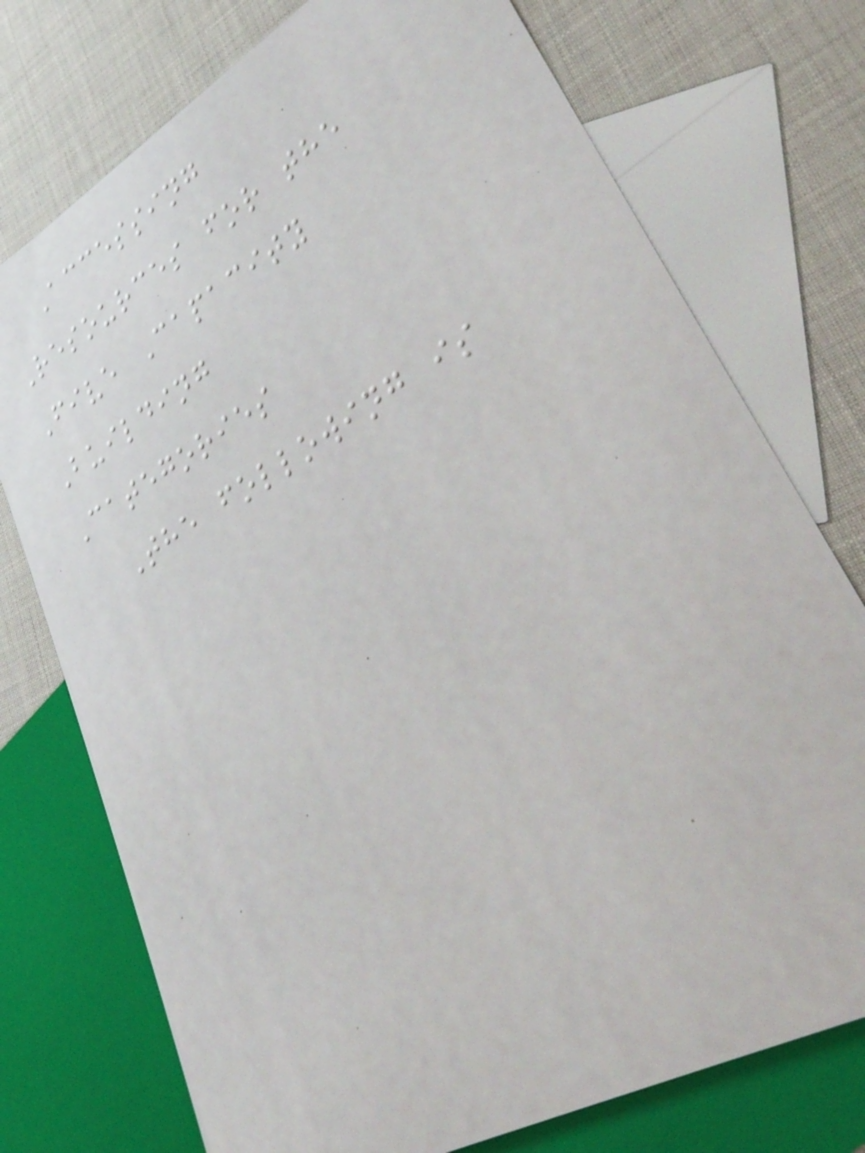Accessing
Resources for the
Five Capacity
Building
Categories
The following is
